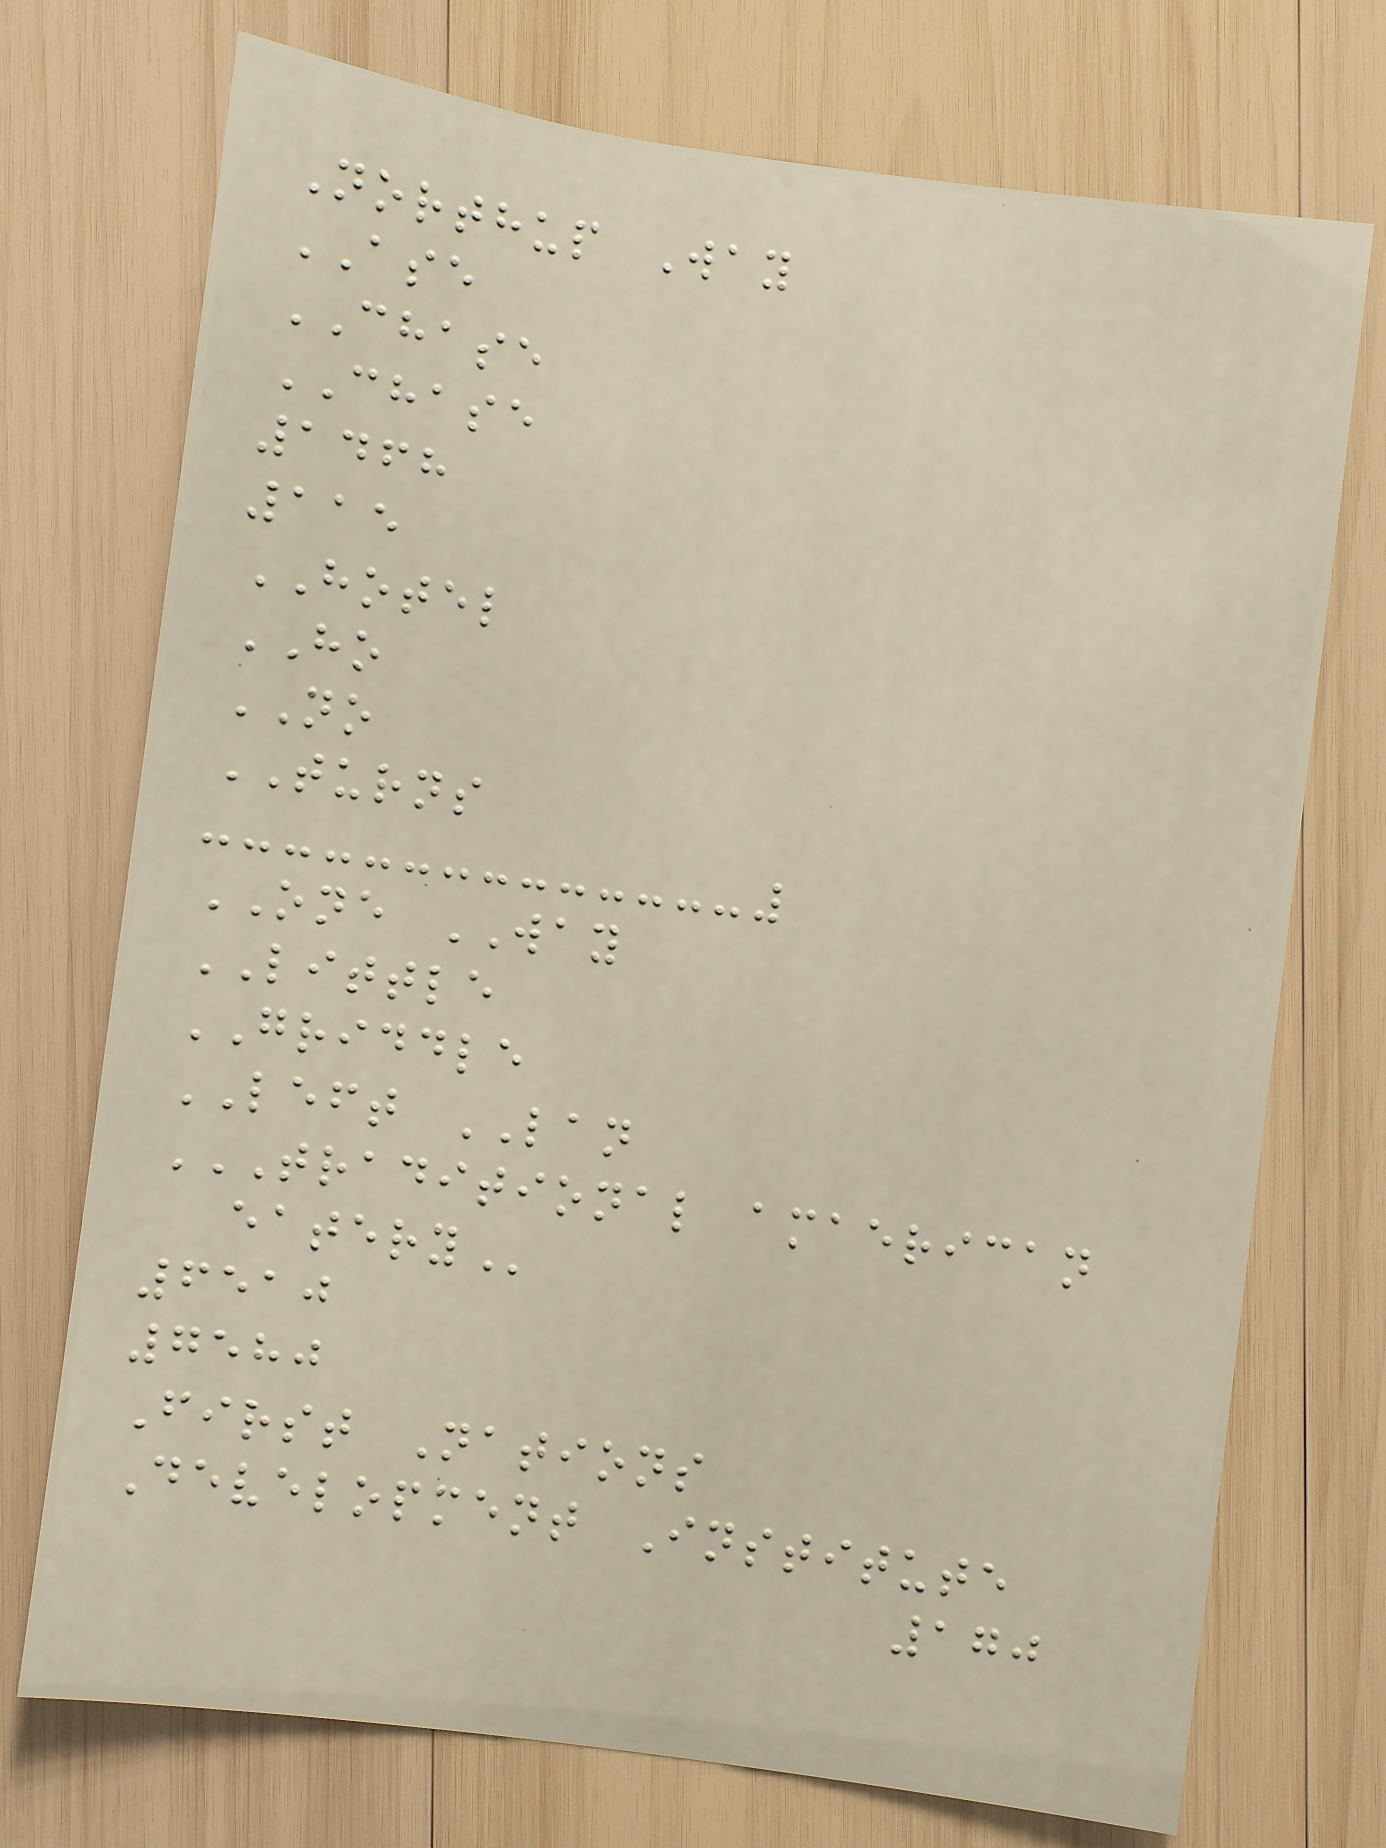Northup Way
ASE
CHASE
CHASE
1468
115
HOTEL
HO
NO
TURNS
ONE WAY
LITTLE
GRIDDLE
LEFT LAN
TRADITIONAL AMAERICAN
EATERY
6510
7580
First Nations
Development Institute
170
